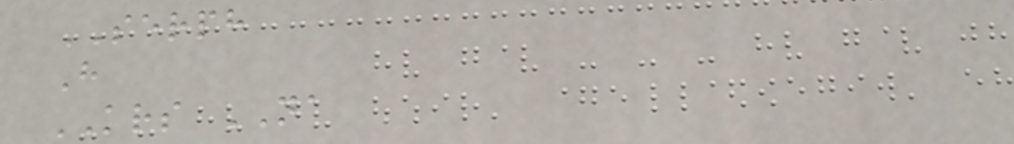SERPH
H
KRS NA
